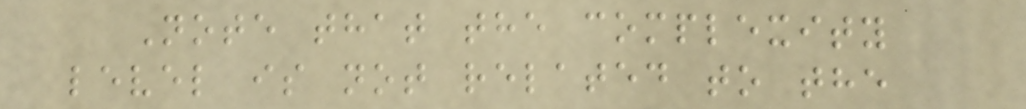Note that the complexity
level is not related to the
